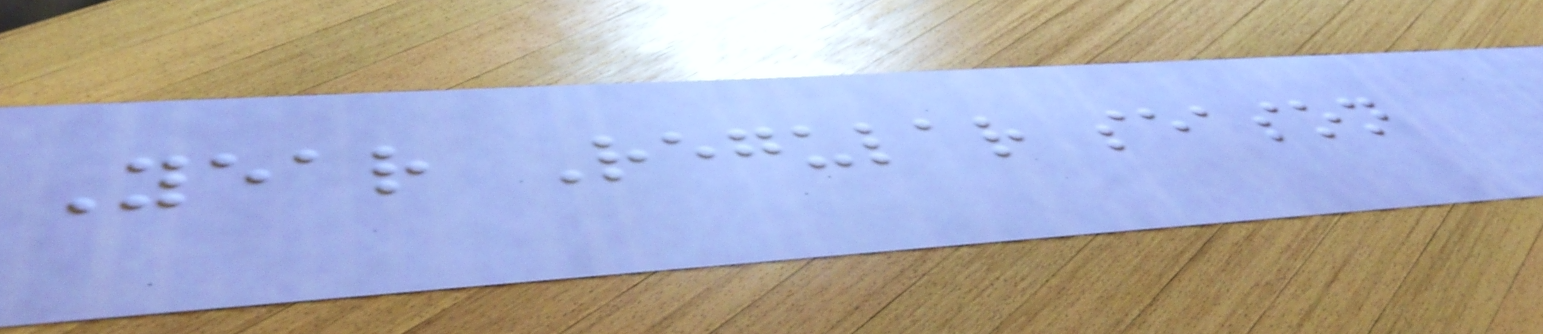Year Regular season
